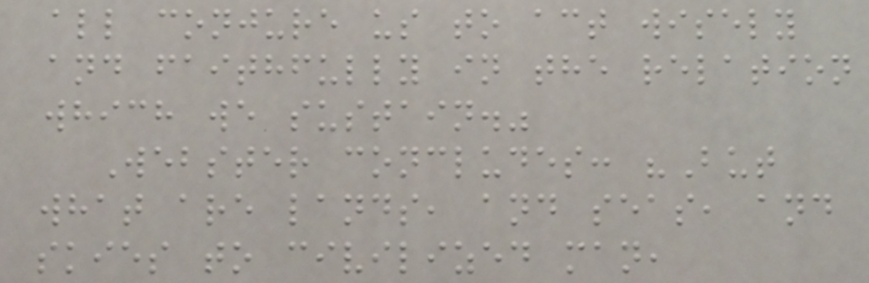all conjure us to act wisely
and faithfully in the relation
which we sustain."
Webster concludes: "But
what are lands, and seas, and
skies to civilized man,
